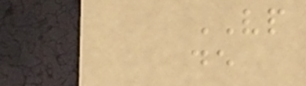VP
de
